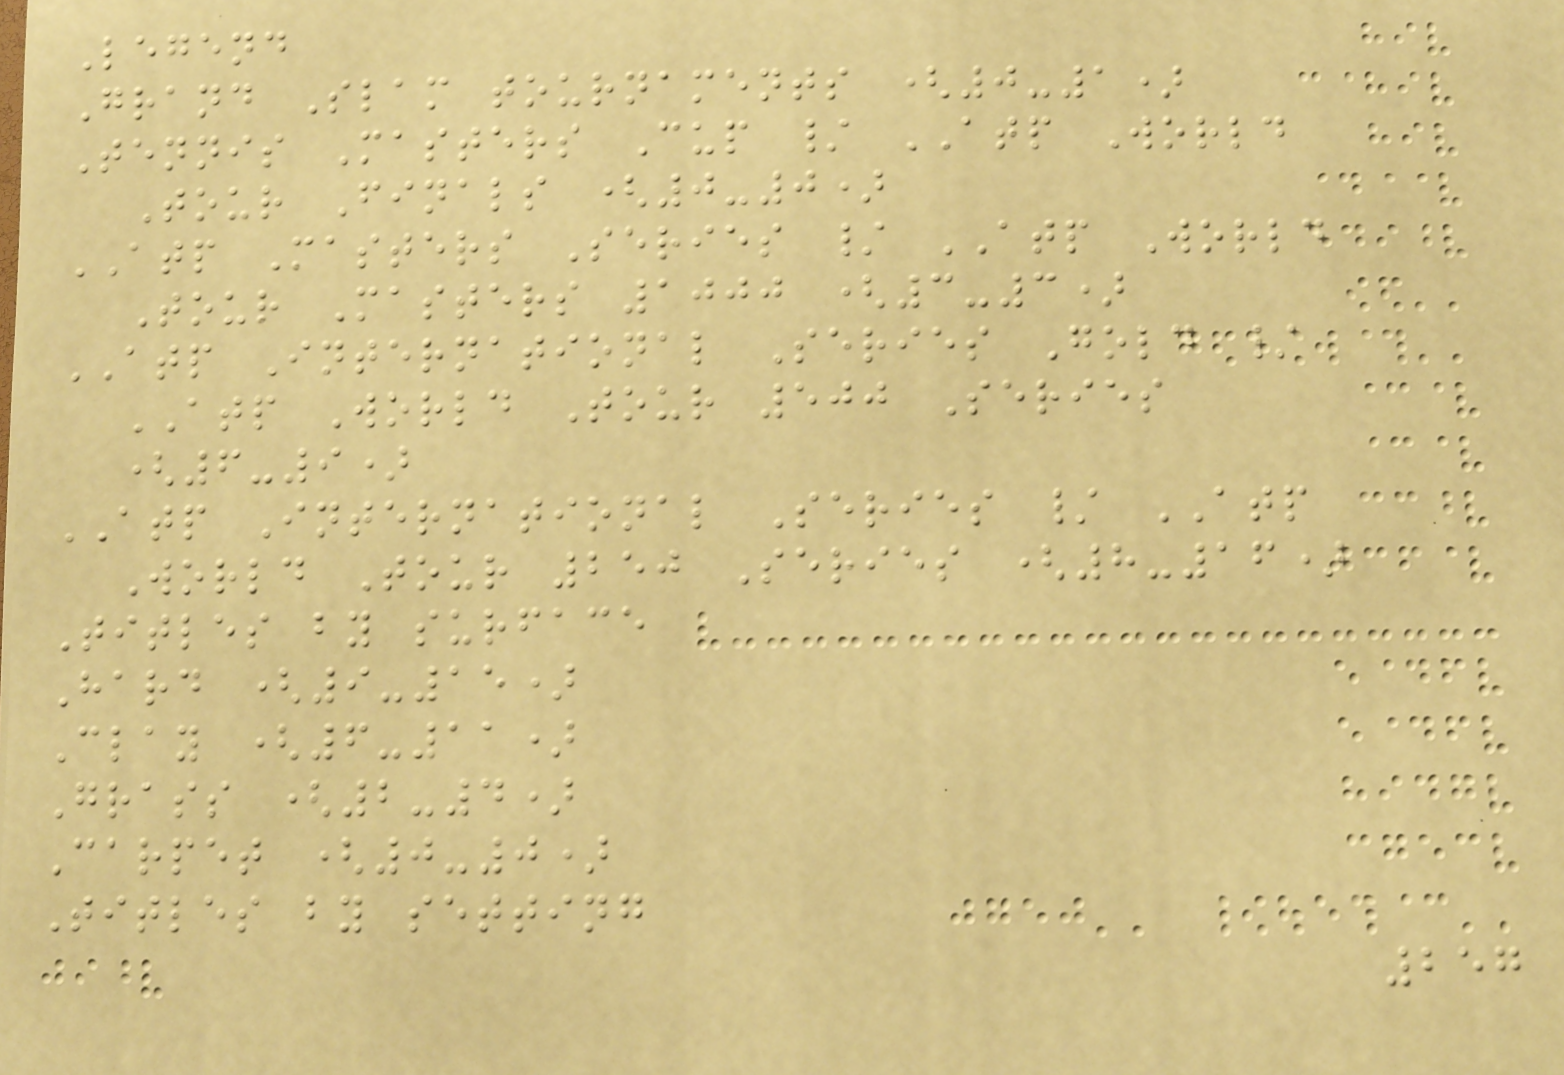Legend
Grand Slam tournaments (0-1)
Tennis Masters Cup / ATP World
Tour Finals (0-0)
ATP Masters Series / ATP World
Tour Masters 1000 (3-3)
ATP International Series Gold /
ATP World Tour 500 Series
(6-9)
ATP International Series / ATP
World Tour 250 Series (8-16)
Titles by surface
Hard (9-15)
Clay (6-11)
Grass (2-4)
Carpet (0-0)
Titles by setting
257
